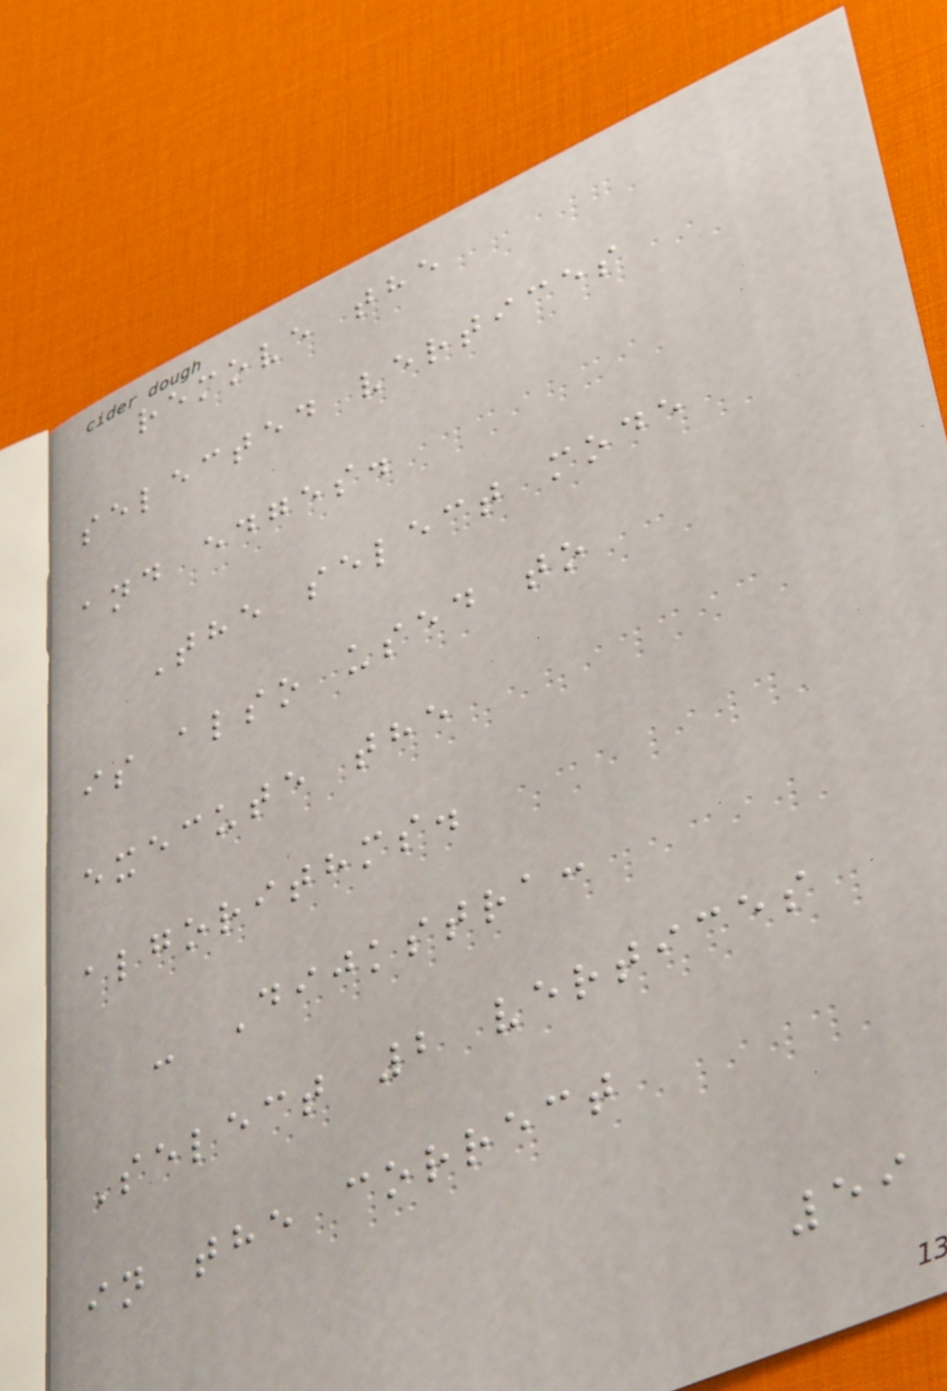remove the
selected vertices
and edges.
The select mode
is also used to
execute the
algorithms.
- Dijkstra:
Select 2 vertices
in the correct
59
